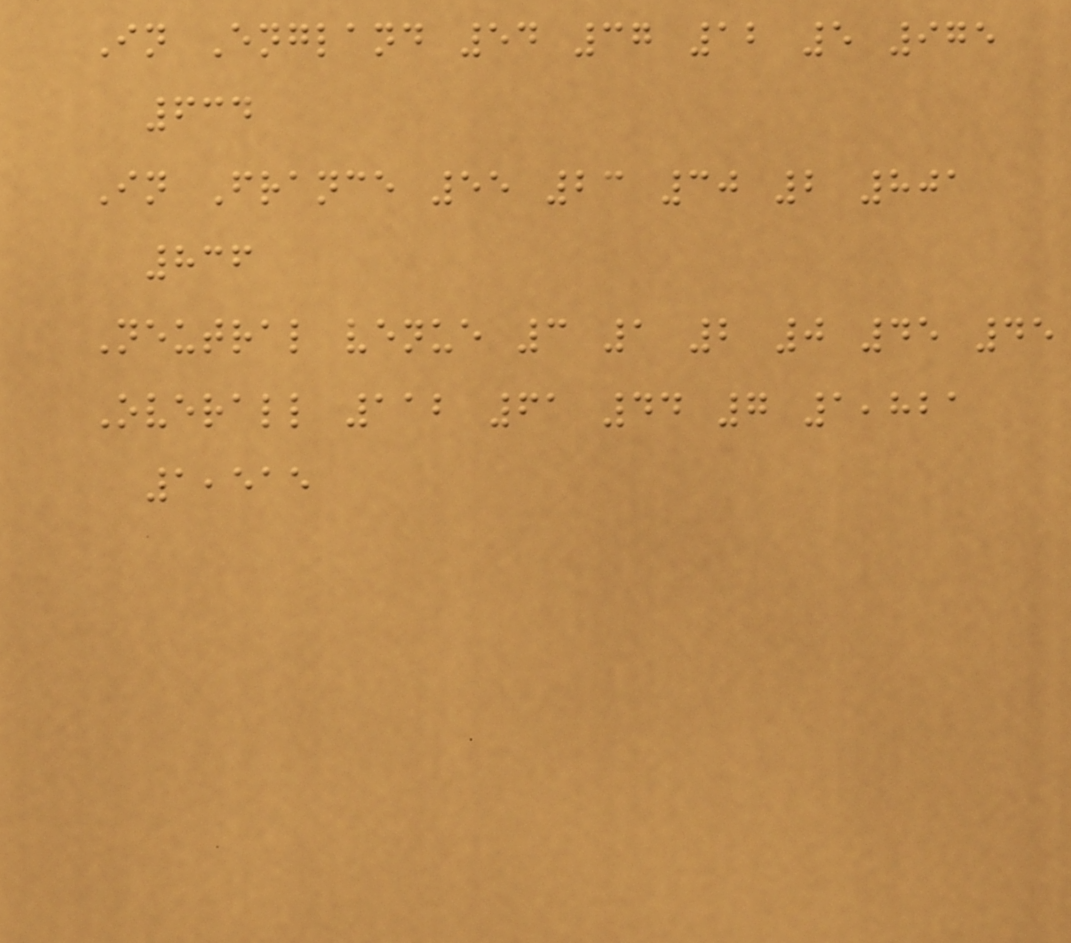In England 54 37 12 5 975
634
In France 55 23 30 2 801
836
Neutral venue 3 1 2 0 45 45
Overall 112 61 44 7 1,821
1,515
